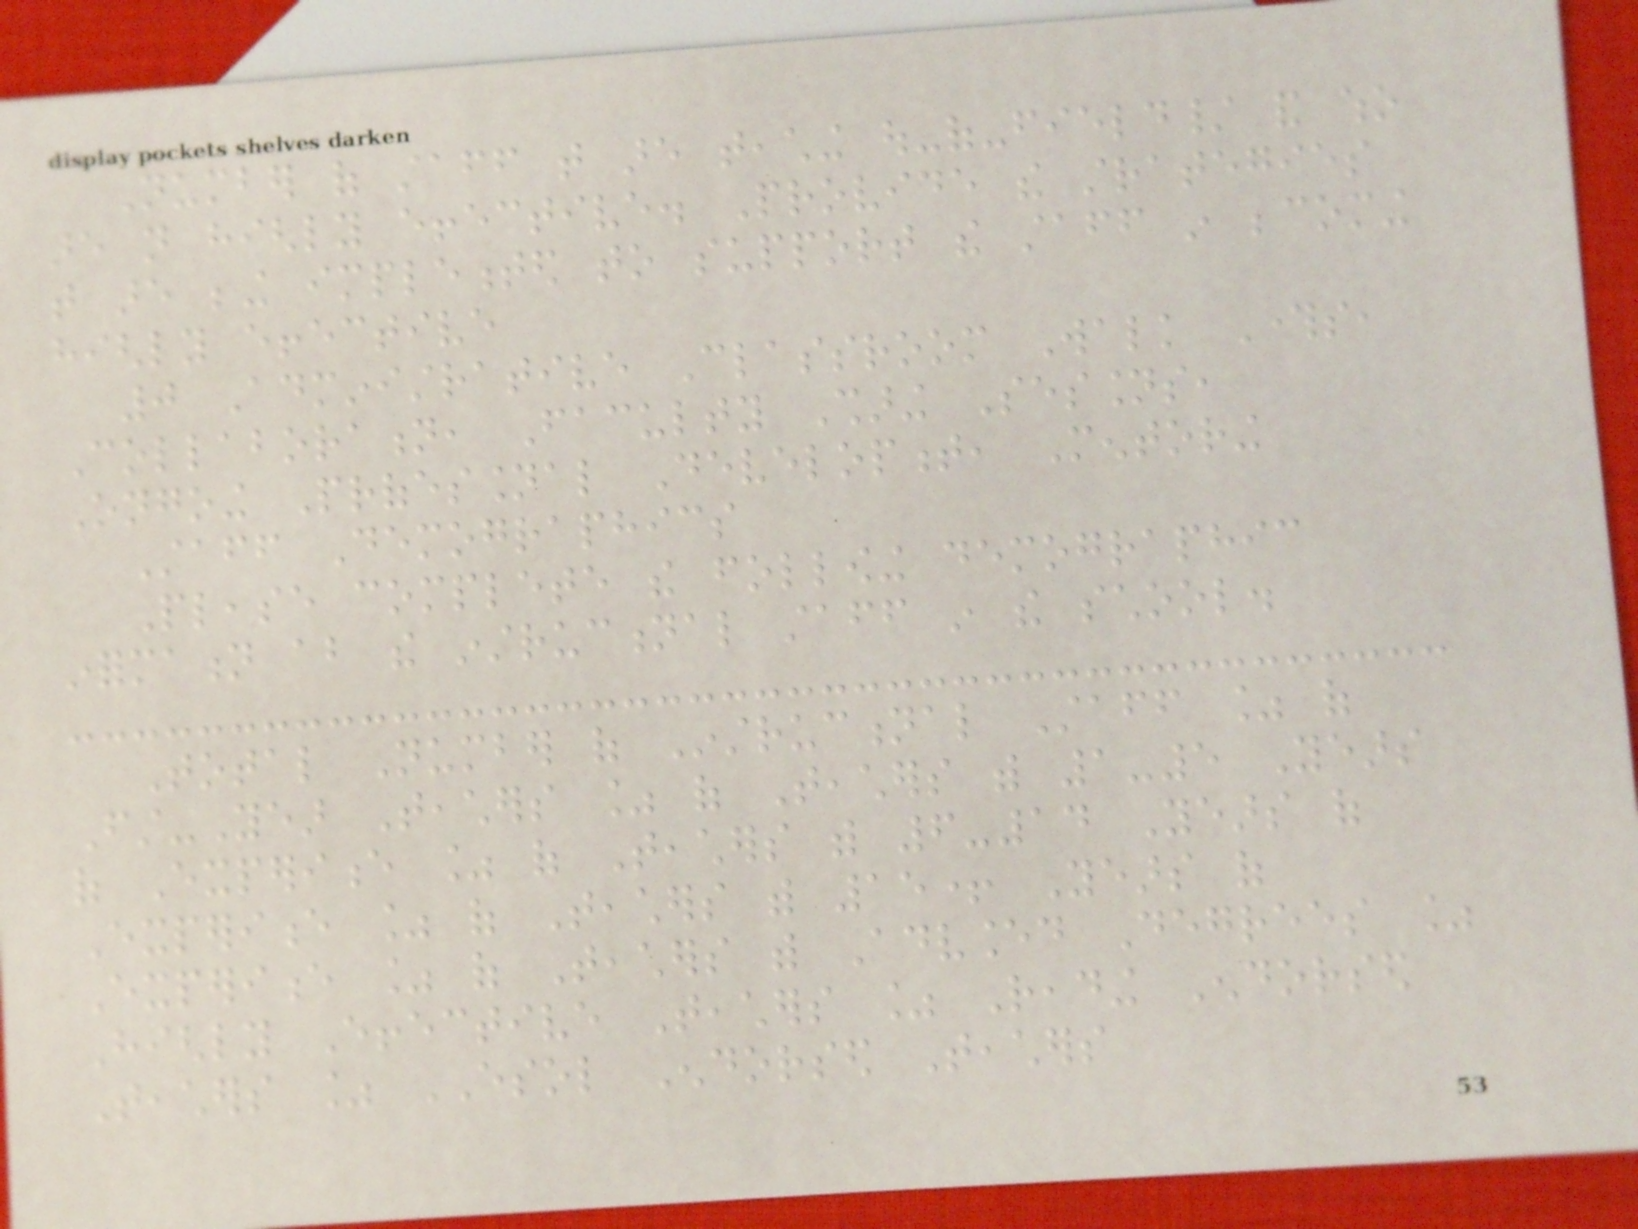Number of staff that are teaching out-of-field/ and who
are not highly effective. Provide the strategies
that are being implemented to support the staff in becoming
highly effective
0 Administrative Classroom Walk Throughs,
Collaboration, Faculty Sharing Sessions,
Ongoing Professional Development, Mentoring
Staff Demographics
Please complete the following demographic
information about the instructional staff in the school.
Total Number of Instructional Staff % of
First-Year Teachers % of Teachers with 1-5 Years
of Experience % of Teachers with 6-14 Years of
Experience % of Teachers with 15+ Years of
Experience % of Teachers with Advanced Degrees %
Highly Effective Teachers % Reading Endorsed
Teachers % ESOL Endorsed Teachers
